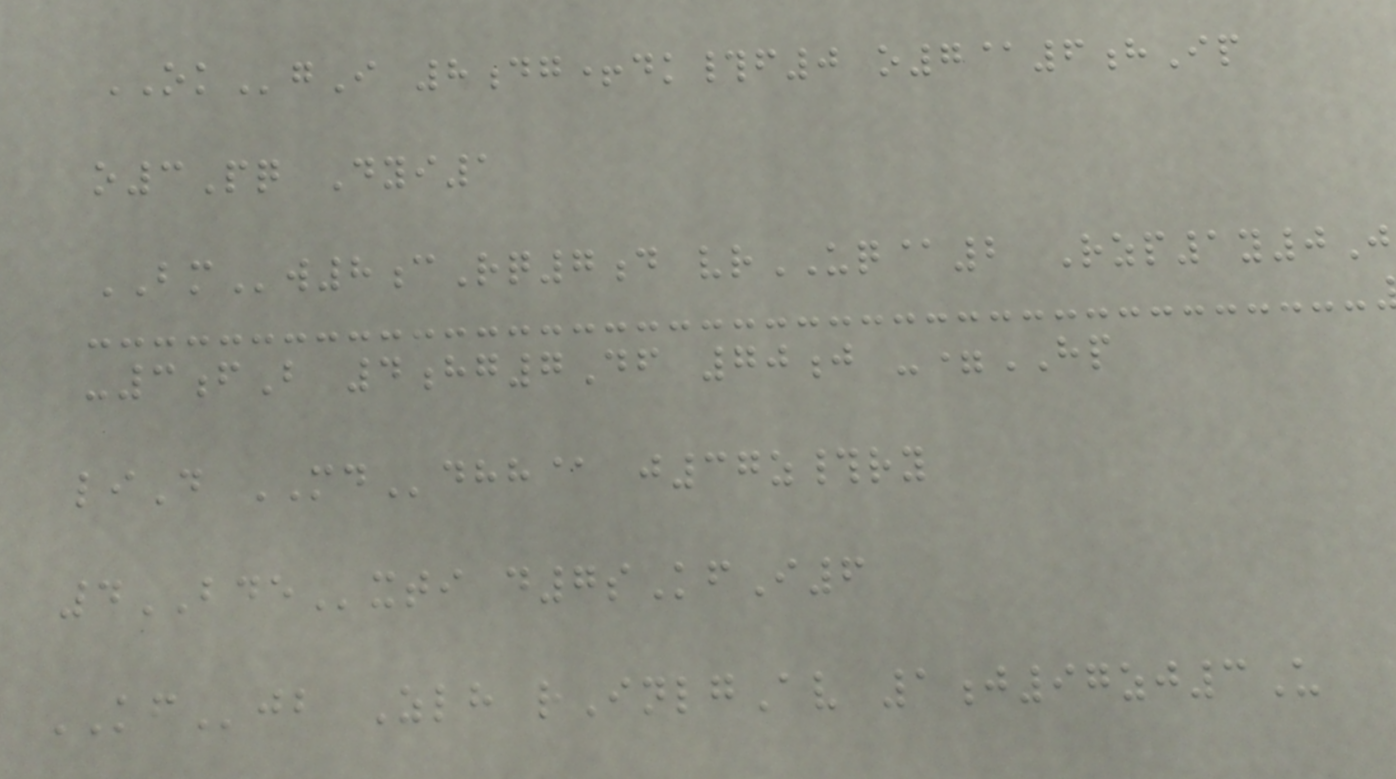OKgI 8dg+dk#f0 o7@6hIp
o3Pq Dyi1
BMw8cRq7d vrUQ@2 Rzp1y0J
-3fB 4hg7Df 70j -=HP
liD MDdhh@ j37z#ry
4BDExti d7sKfI6
KFjb Zlh rInlgAv 1j97zj3U
